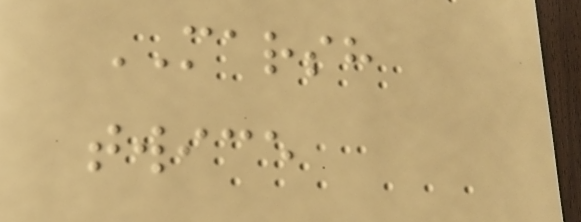MARSH
twice
